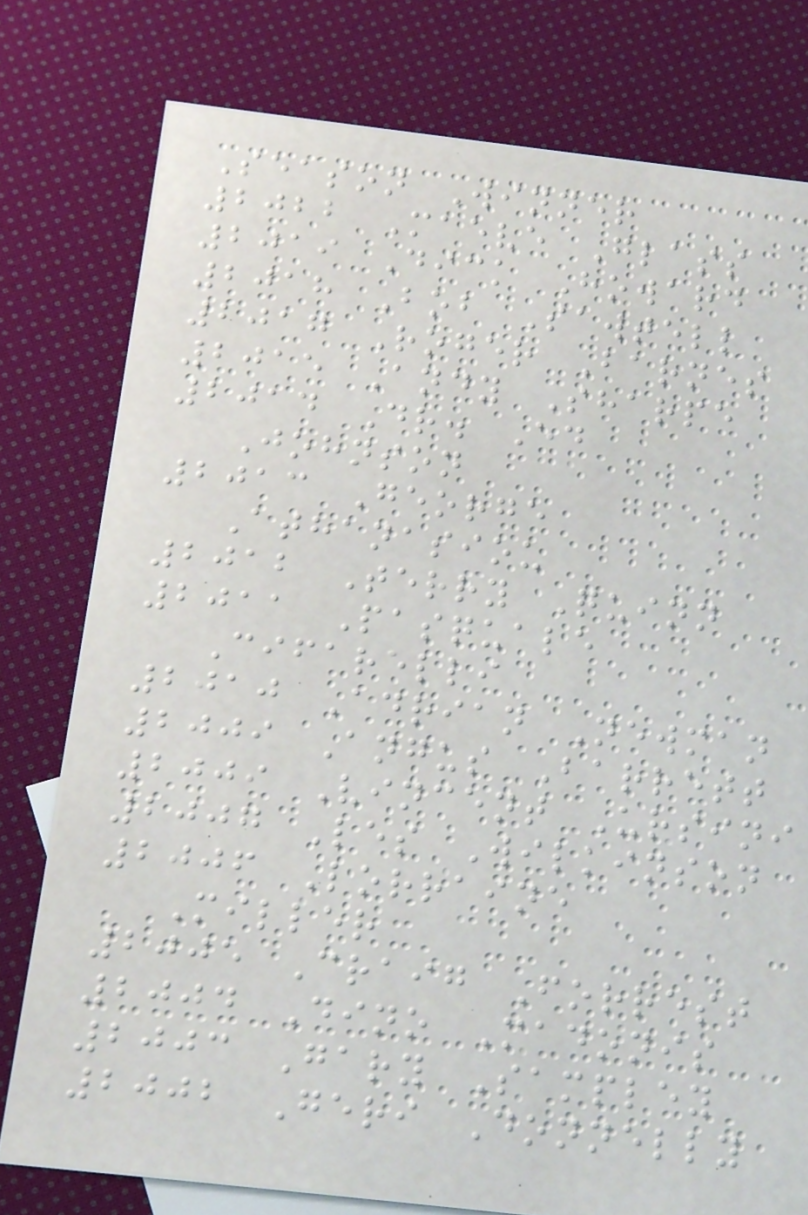Season Winner
2022 Maeve Glass
2019 Dick Howard
2018 Bob Sawtell
2017 Roger Barnes
2015 Andy Sharpe
2014 Dr. Ed
Johnson
2013 George
Athanasiou
2012 Terry Quinn
2011 Pasquale
Cifarelli
2010 Adrian Newman
2009 Angus Barrett
2009 Vincent Ursini
2007 Les Wilkinson
2006 Lorraine
Miller
2005 Craig Forrest
2004 Dino Madonis
2003 Gary Sampley
2002 Geri Donnelly
